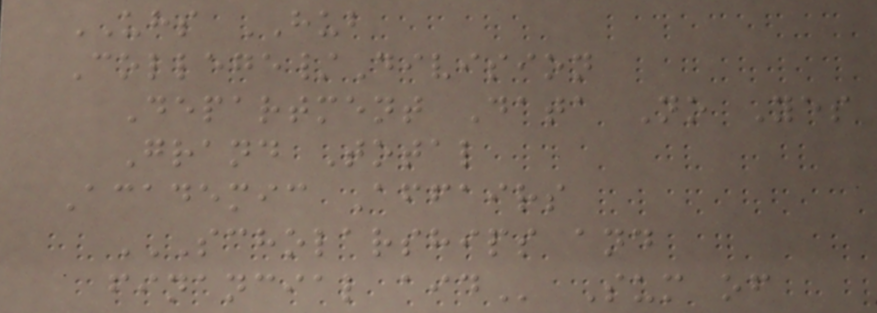UHS HUB
College/Division
Department Data No Yes
Grand Total
Academic Affairs
SCHOLARSHIPS AND
FINANCIAL AID Sum of
